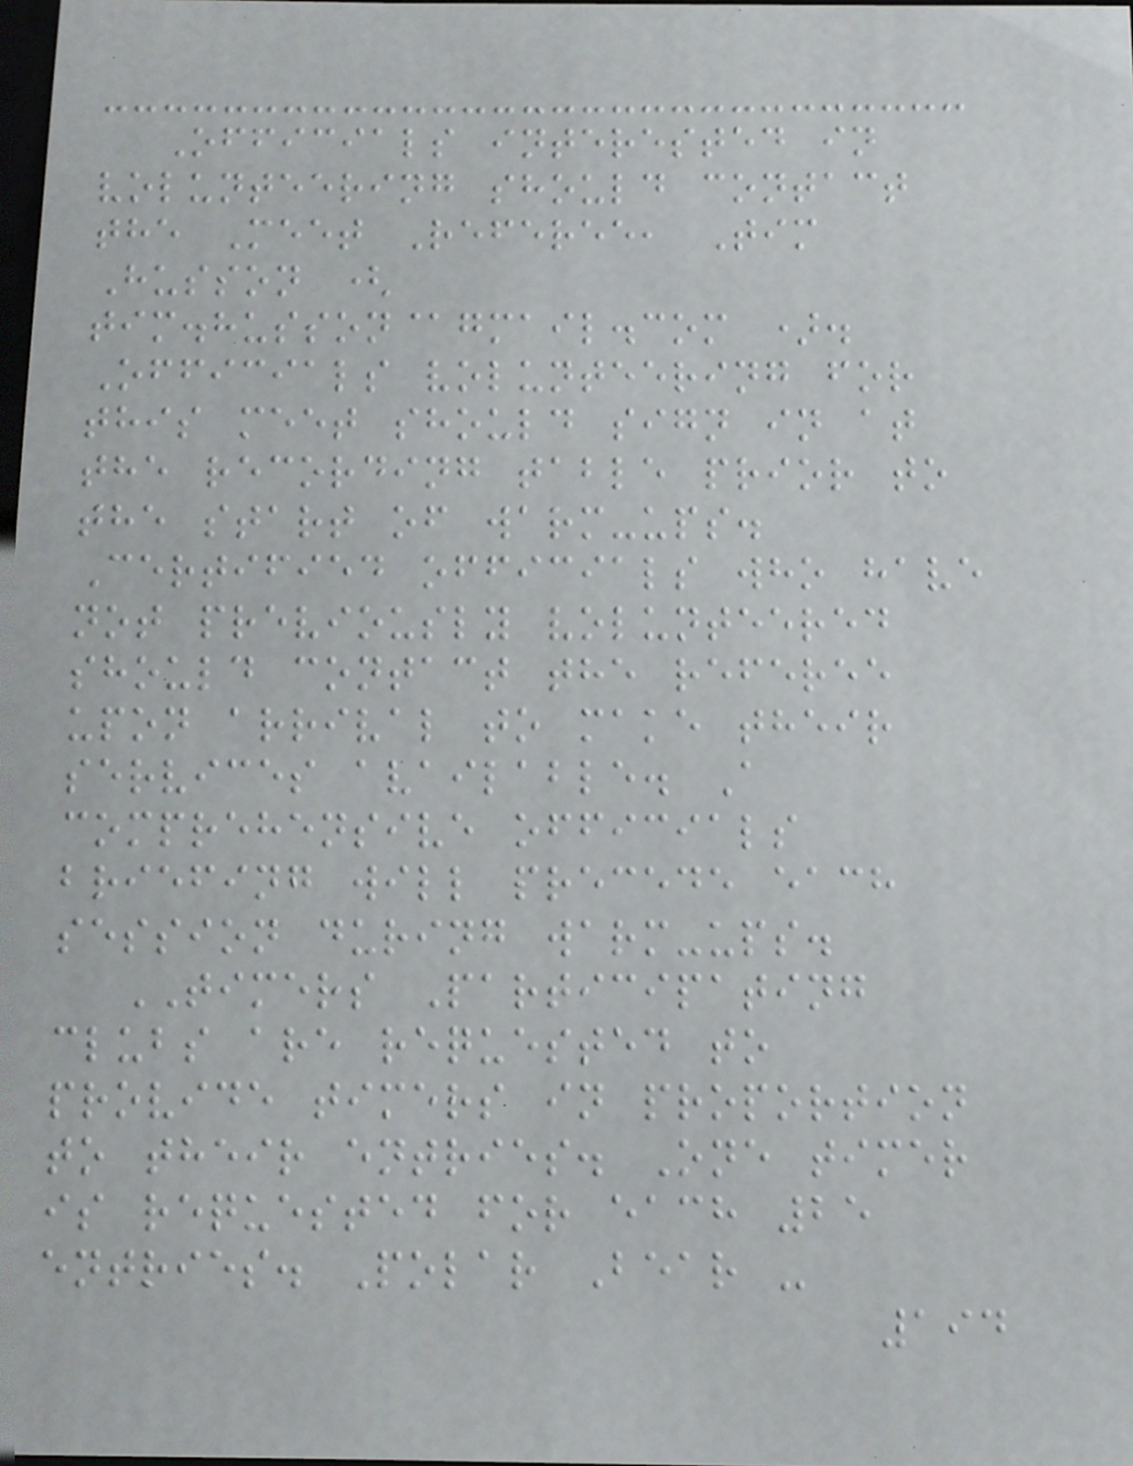Officials interested in
volunteering should contact
the Meet Referee, Tim
Husson (
tim.husson@gmail.com ).
Officials volunteering for
this meet should sign in at
the recording table prior to
the start of warm-ups.
Certified officials who have
not previously volunteered
should contact the referee
upon arrival to make their
services available. A
comprehensive officials
briefing will precede each
session during warm-ups.
TIMERS Participating
clubs are requested to
provide timers in proportion
to their entries. One timer
is requested for each 25
entries. Polar Bear -
194
